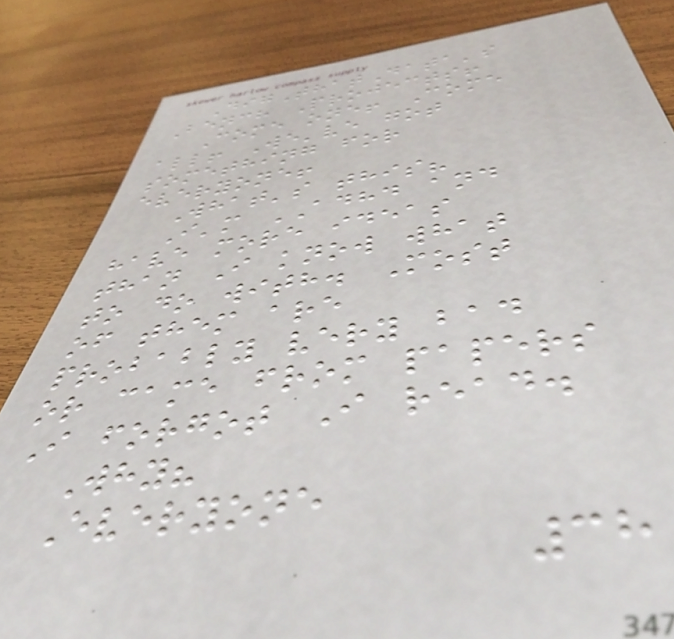DigThatData's
Bench Projects!
Come one! Come
all! We've got
something for
everyone!
What's this?
I'm ADHD and
have more ideas
than I know what
to do with. Most
of them are
probably very bad
or came from papers
I forgot I read.
Why?
Everyone
38
